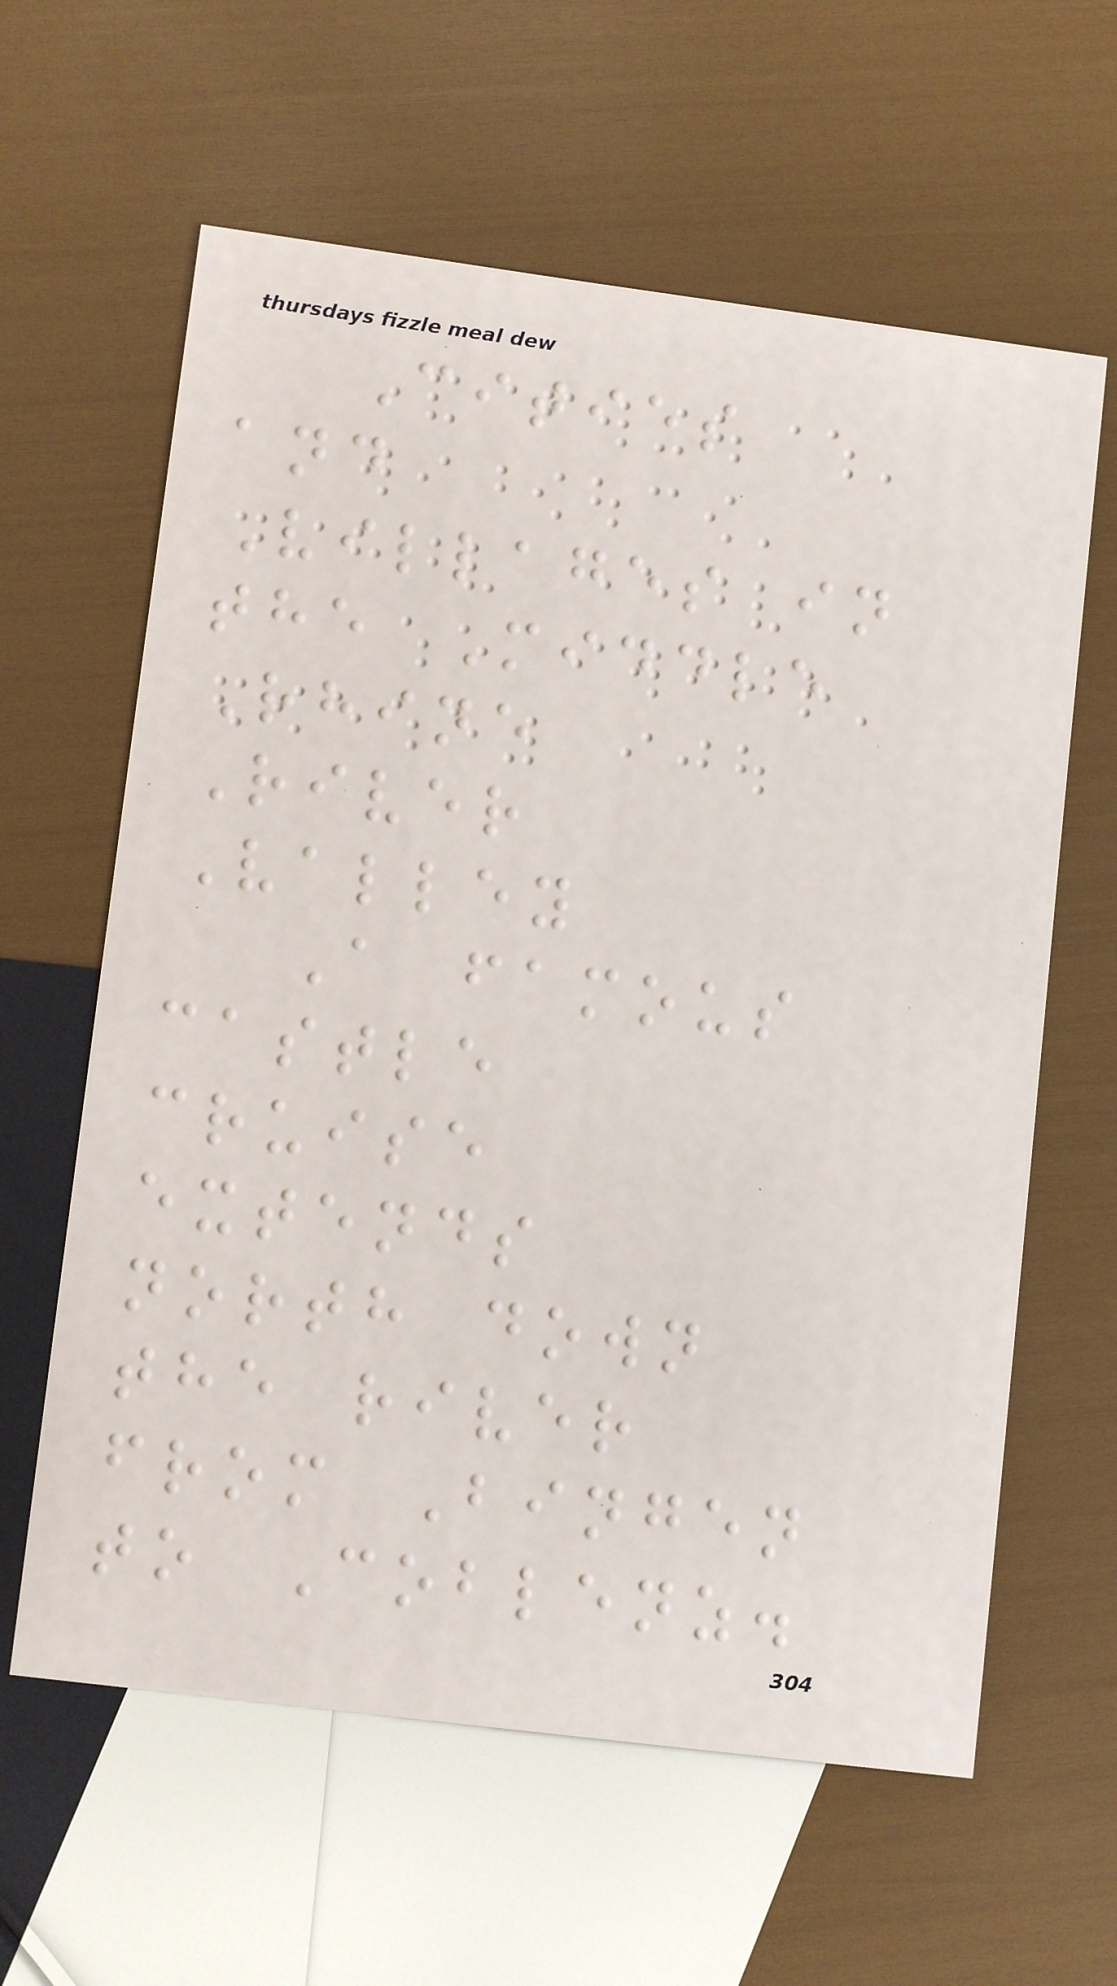Cities
and
Villages in
the Middle
Rhine
River
Valley
A famous
castle
cruise
extends
north down
the river
from Bingen
to Coblenz.
